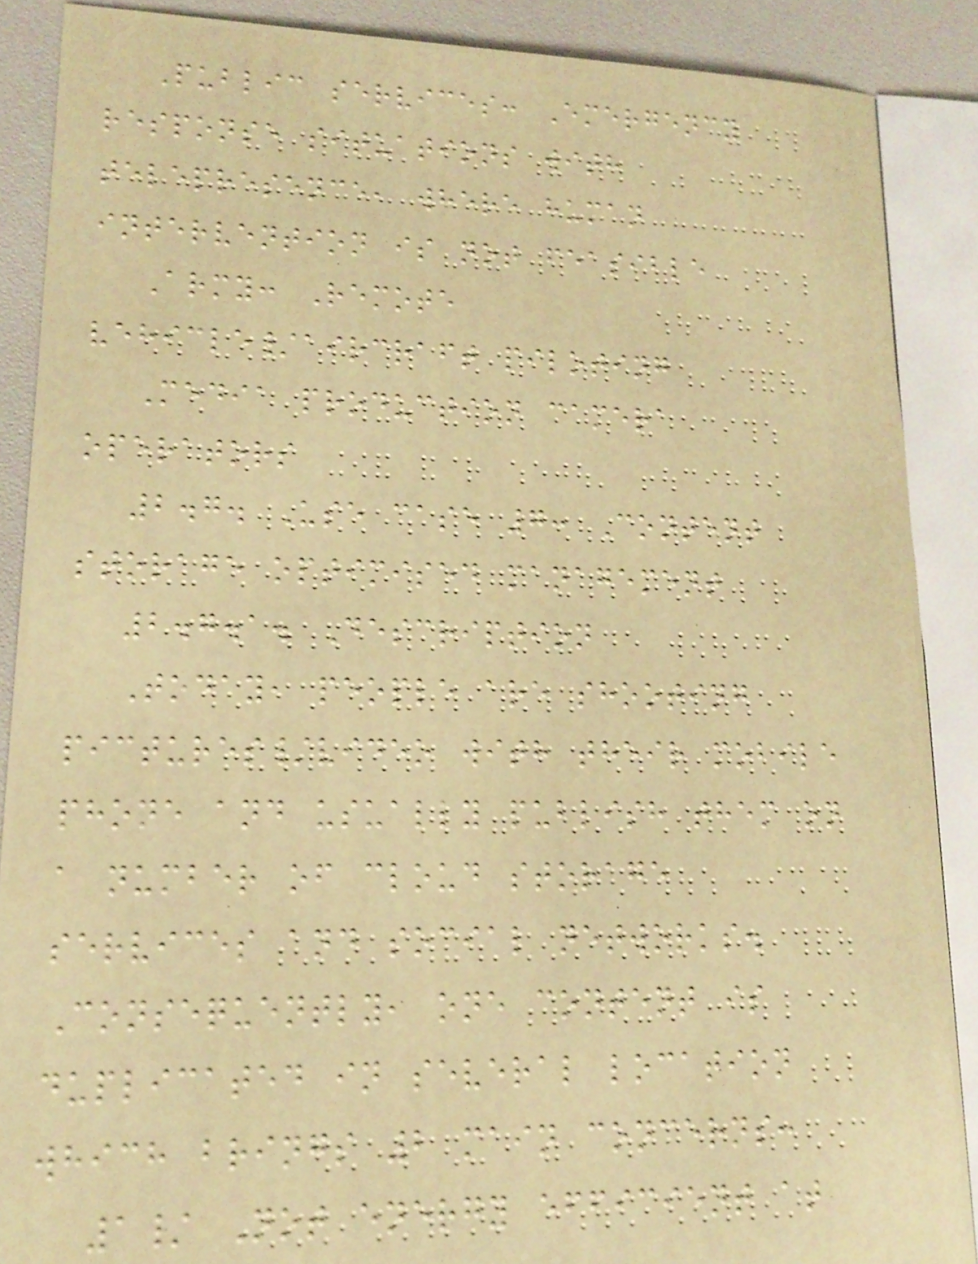Public services: Emergency
response situations with
telepresence, where human
intervention is not feasible
Army: Remote
vehicle/aircraft piloting
Media production camera
operators
2.7. Use case 7: Content
storage optimised management
2.7.1. Description
Today, people are shooting
pictures/video with their mobile
phone and usually publish them on
a number of cloud storage
services and social networks.
Consequently, one content is
duplicated in several location
which brings 2 main concerns:
1/ Not energy efficient at
